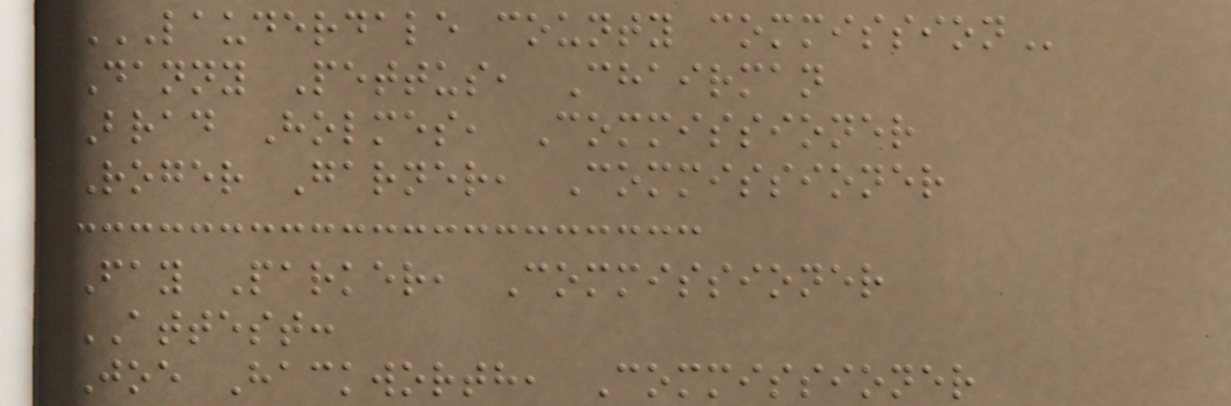LAUDERDALE COUNTY COMMISSION
Danny Pettus, Chairman
Brad Holmes, Commissioner
Roger Garner, Commissioner
Fay Parker, Commissioner
ATTEST:
Joe Hackworth, Commissioner
